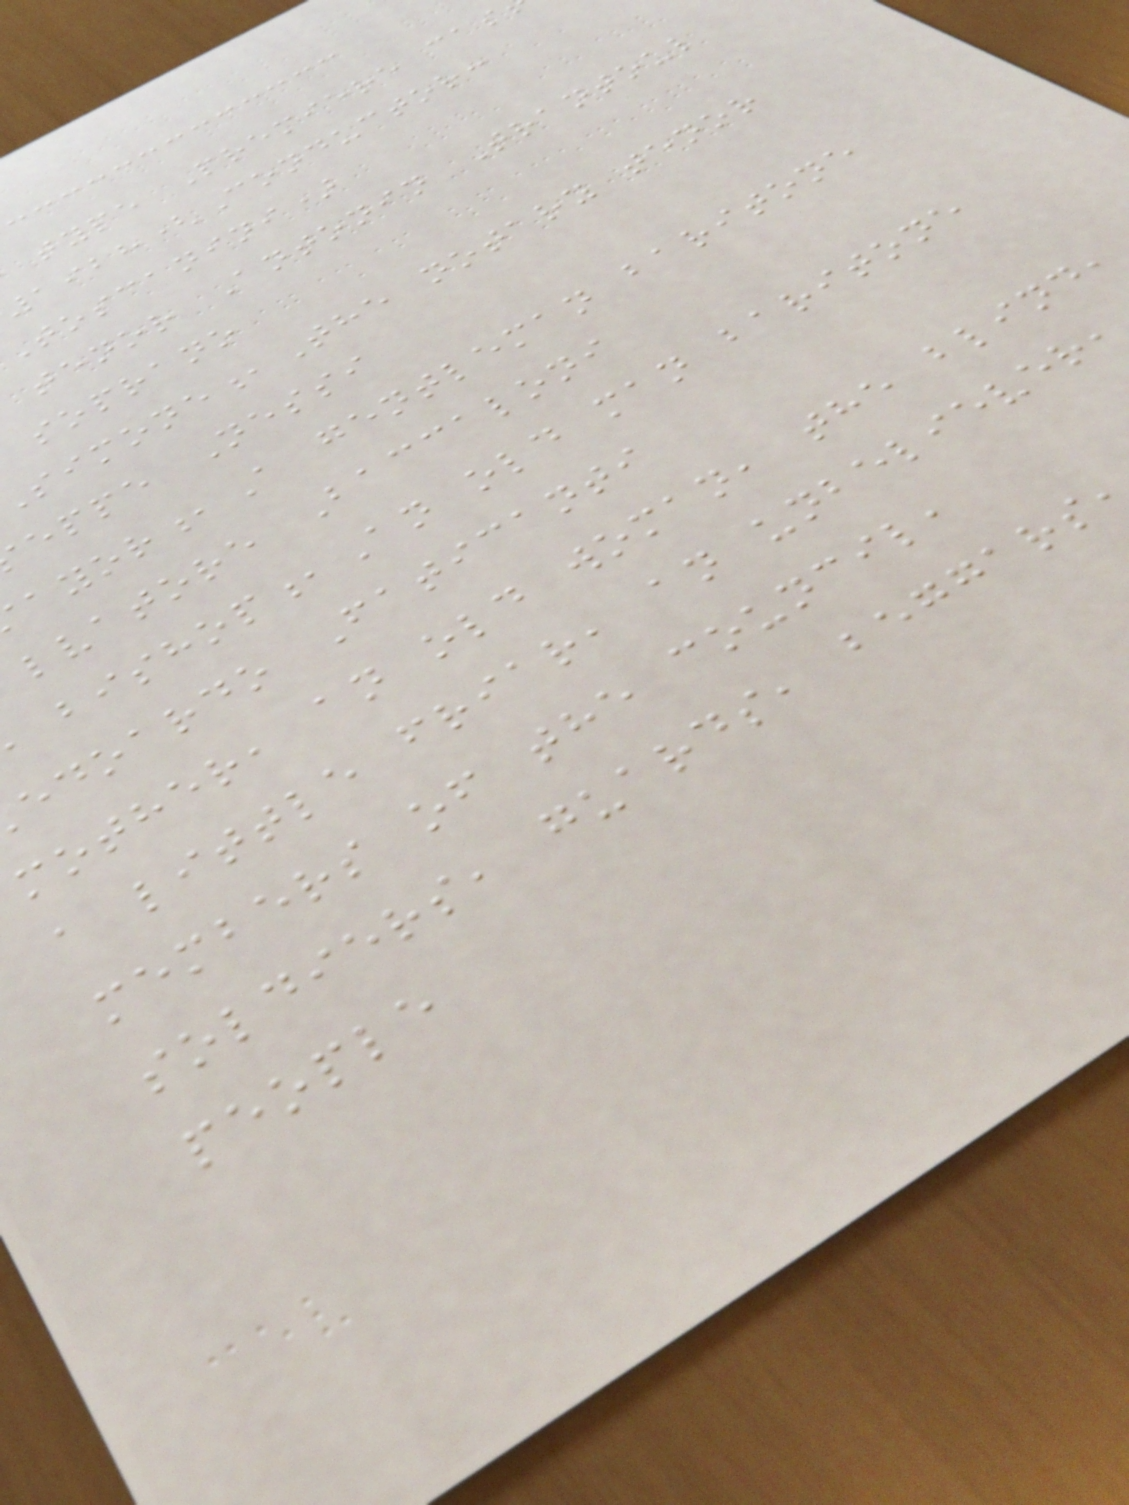type Premiere cas
1928(Conductor:
toscanini)
tenor Antonin Trantoul
soprano
imone,The notary tenor
eppe Nessi
ayor,A gentleman baritone
lvatore Baccaloni
bishop,An old man baritone
edoardo Faticanti
mother, an old woman, the blind,
a little friar, an unbeliever,
members of the council,
soldiers, guards, beggars
people
